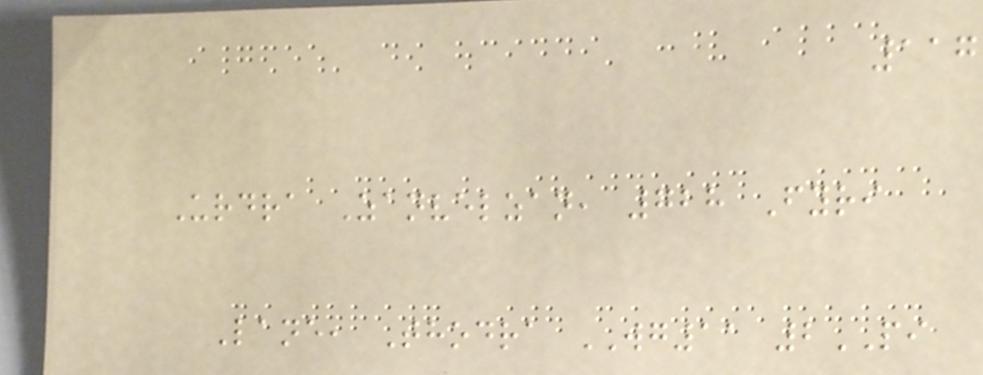117
Urdra Zanvelzan, 728 Fyri
Lane, Thodra WG11 2PI
